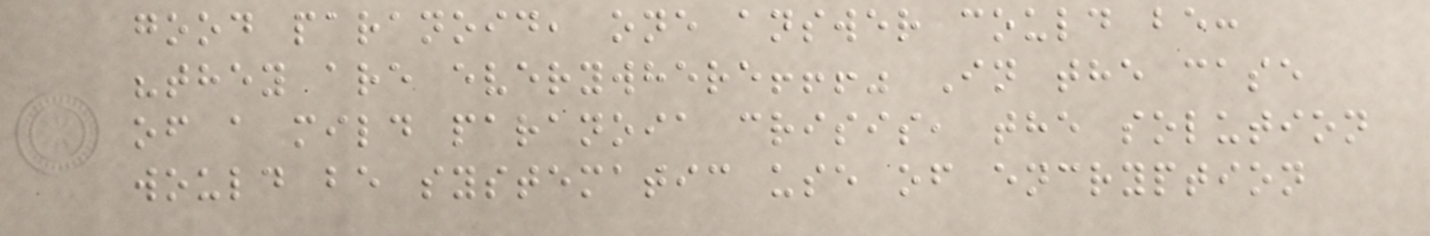good paranoid, one answer could be:
"they are everywhere!!!" In the case
of a mild paranoia crisis, the solution
would be systematic use of encryption
